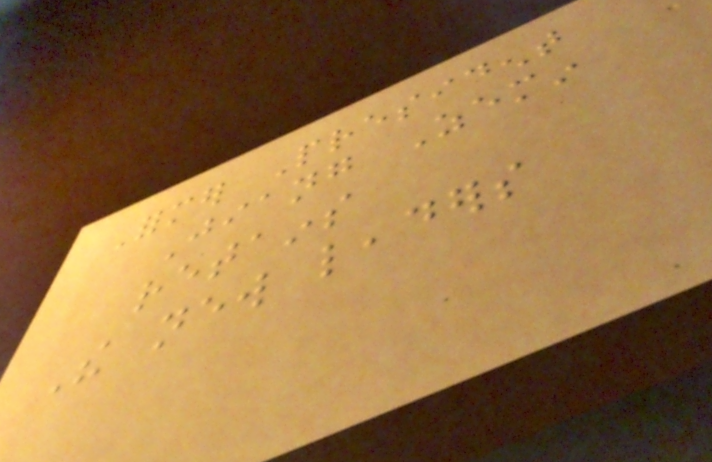Former President
Jiang Zemin
retains
The new leaders
